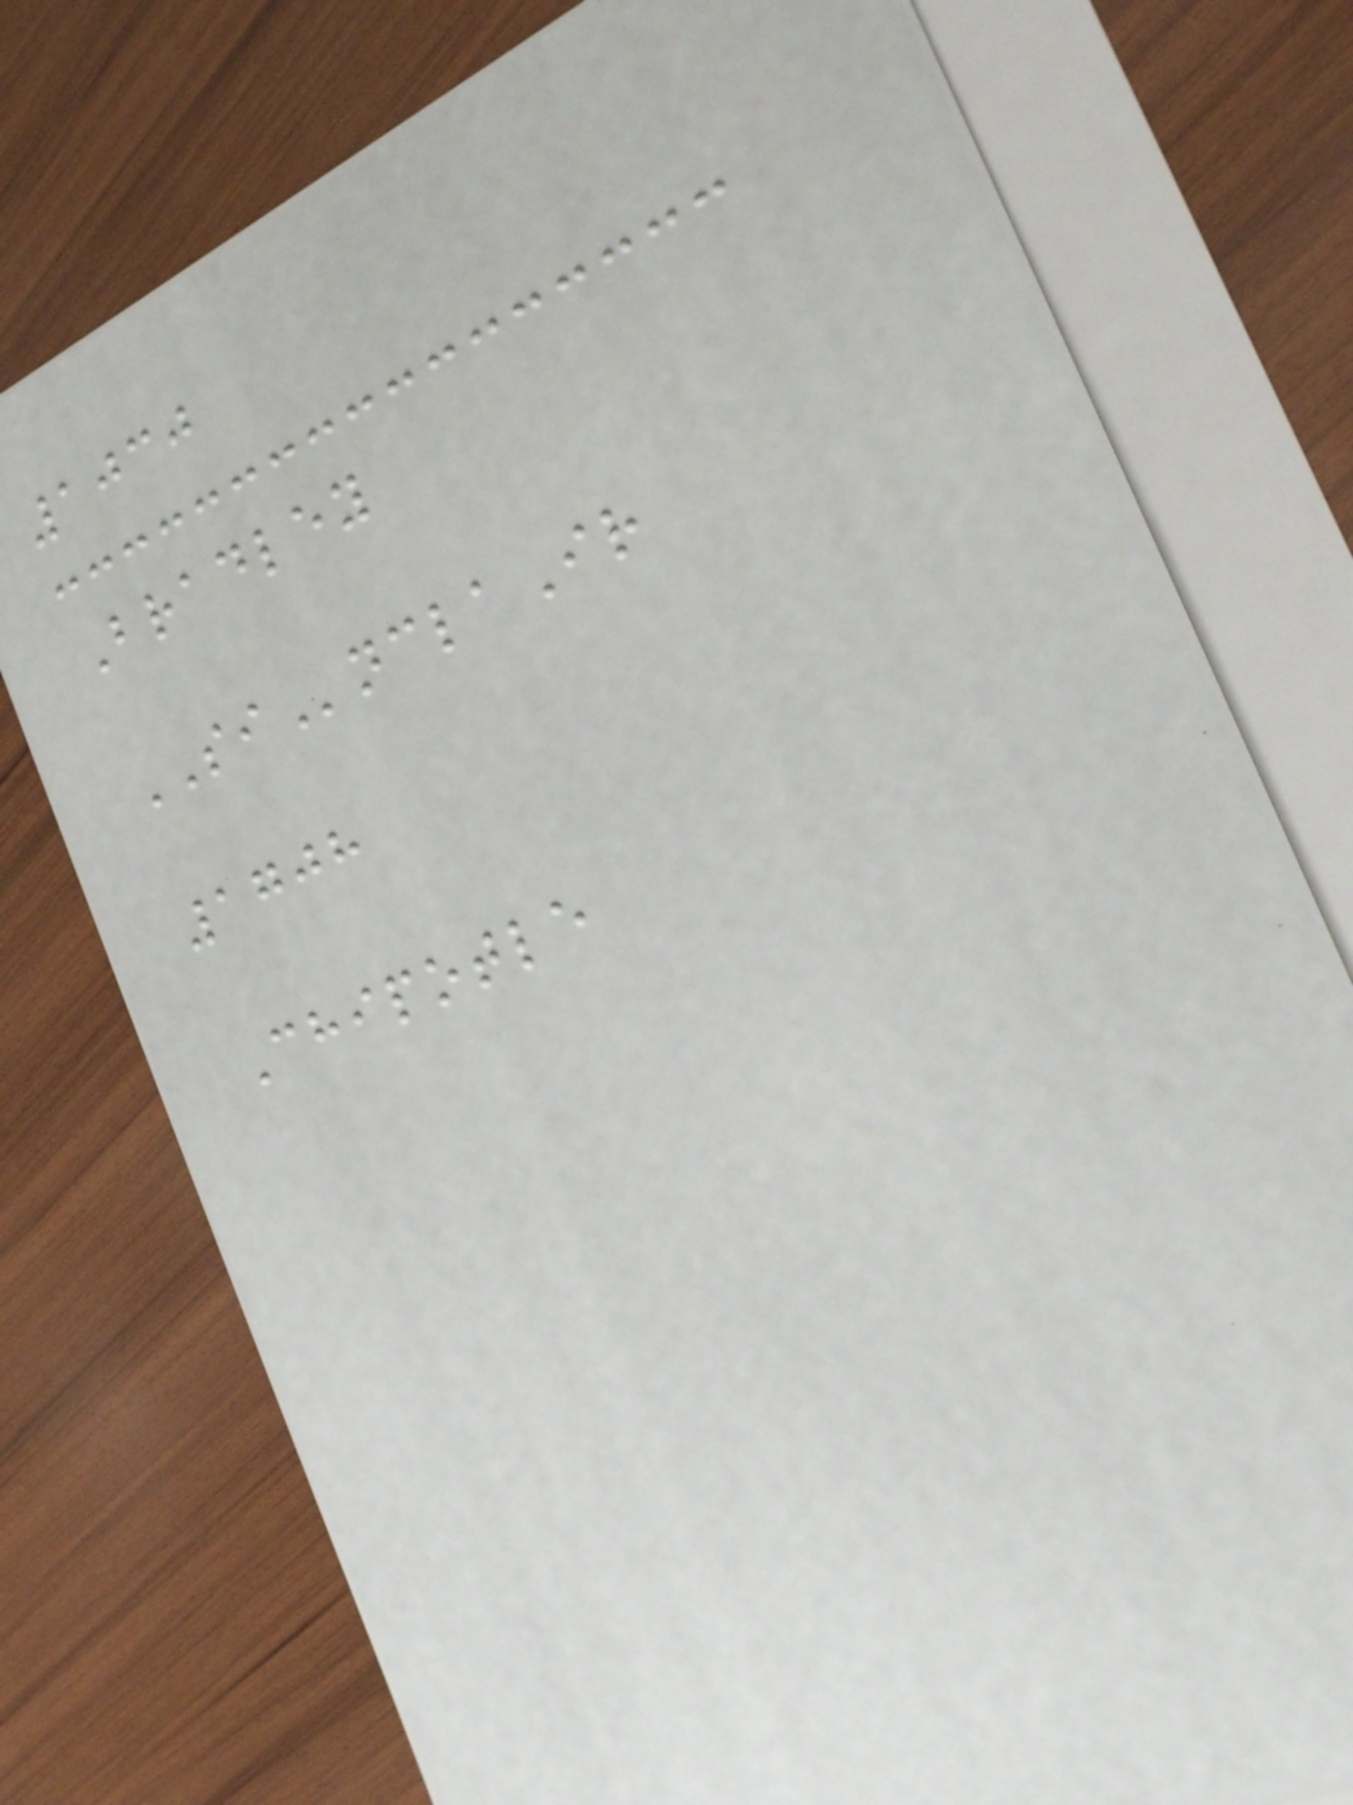1030
Bradley
SInclaIr
1708
Chipotle
